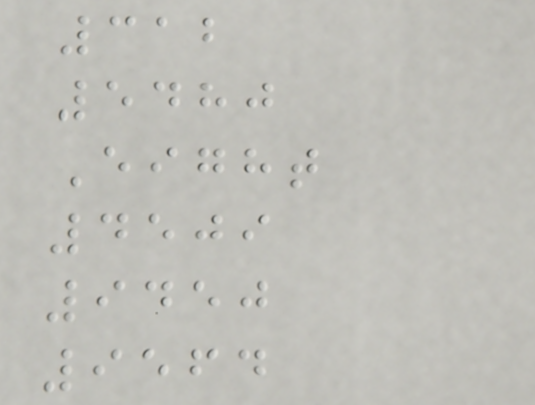312
5480
Eight
4509
9450
9564
